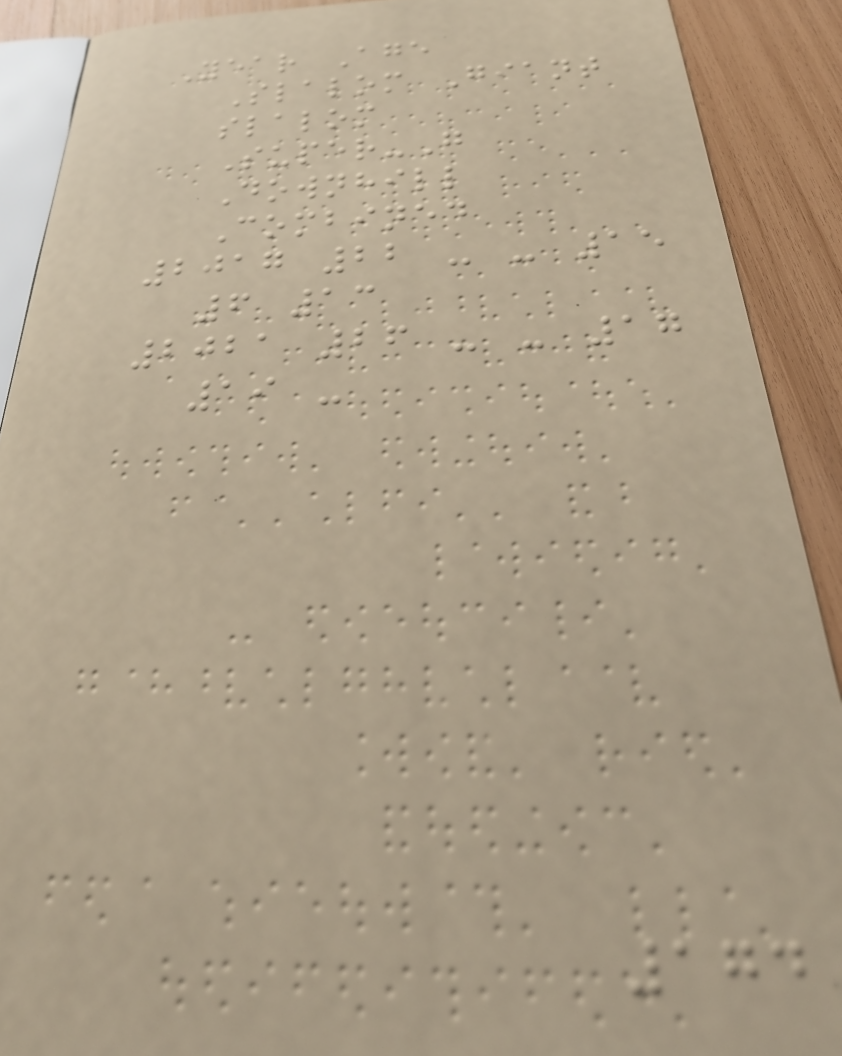Year Age
Slalom Giant
slalom
Super-G
Downhill
Combined
2017 22 - - 15
6 13
2021 26 - - 17
19 -
174
